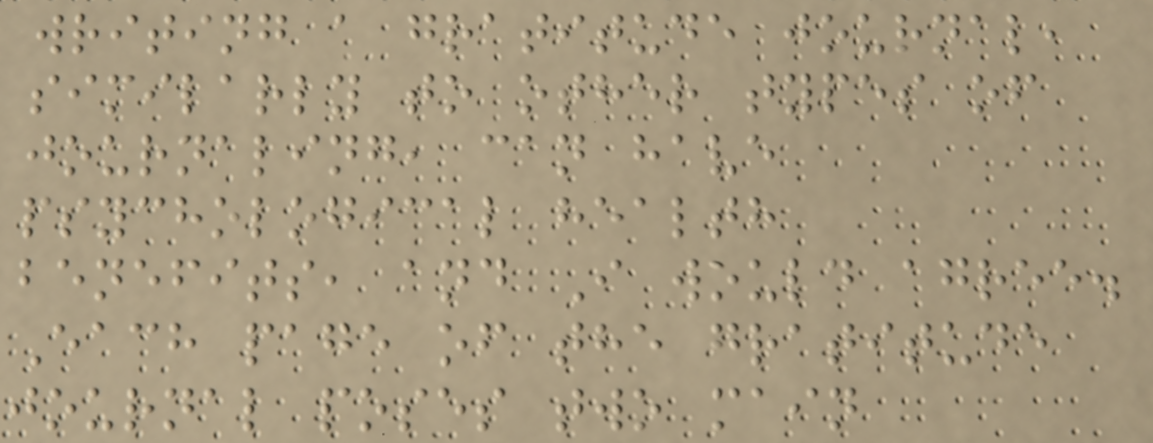writing a gratitude journal,
similarly to other types of
journaling, can have
psychological health
benefits, and I would agree.
Each page of the gratitude
journal poses two main
